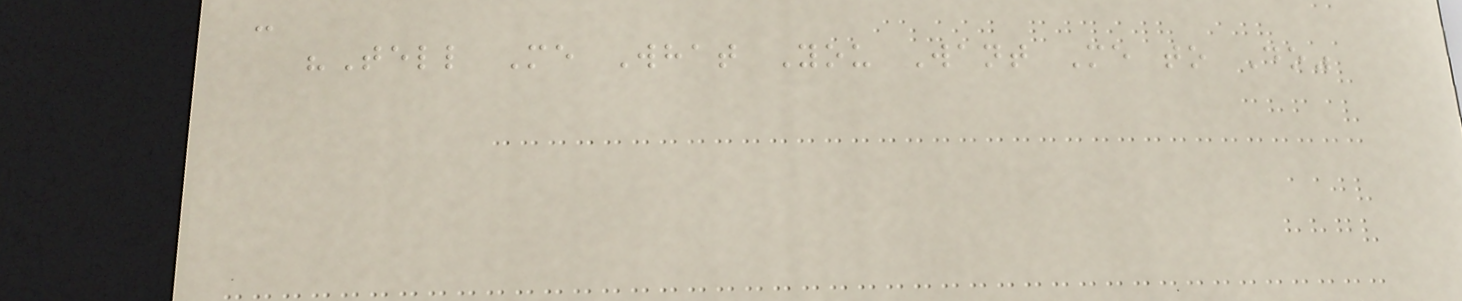-
"Tell Me What You Want Me to Do"
